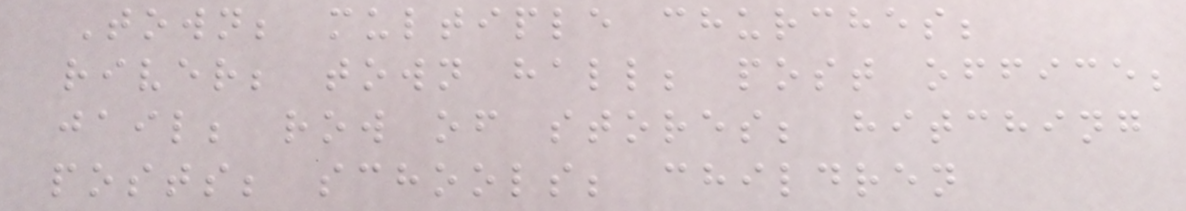Town; multiple churches;
river; town hall; post office;
jail; row of stores; hitching
posts; schools; children
